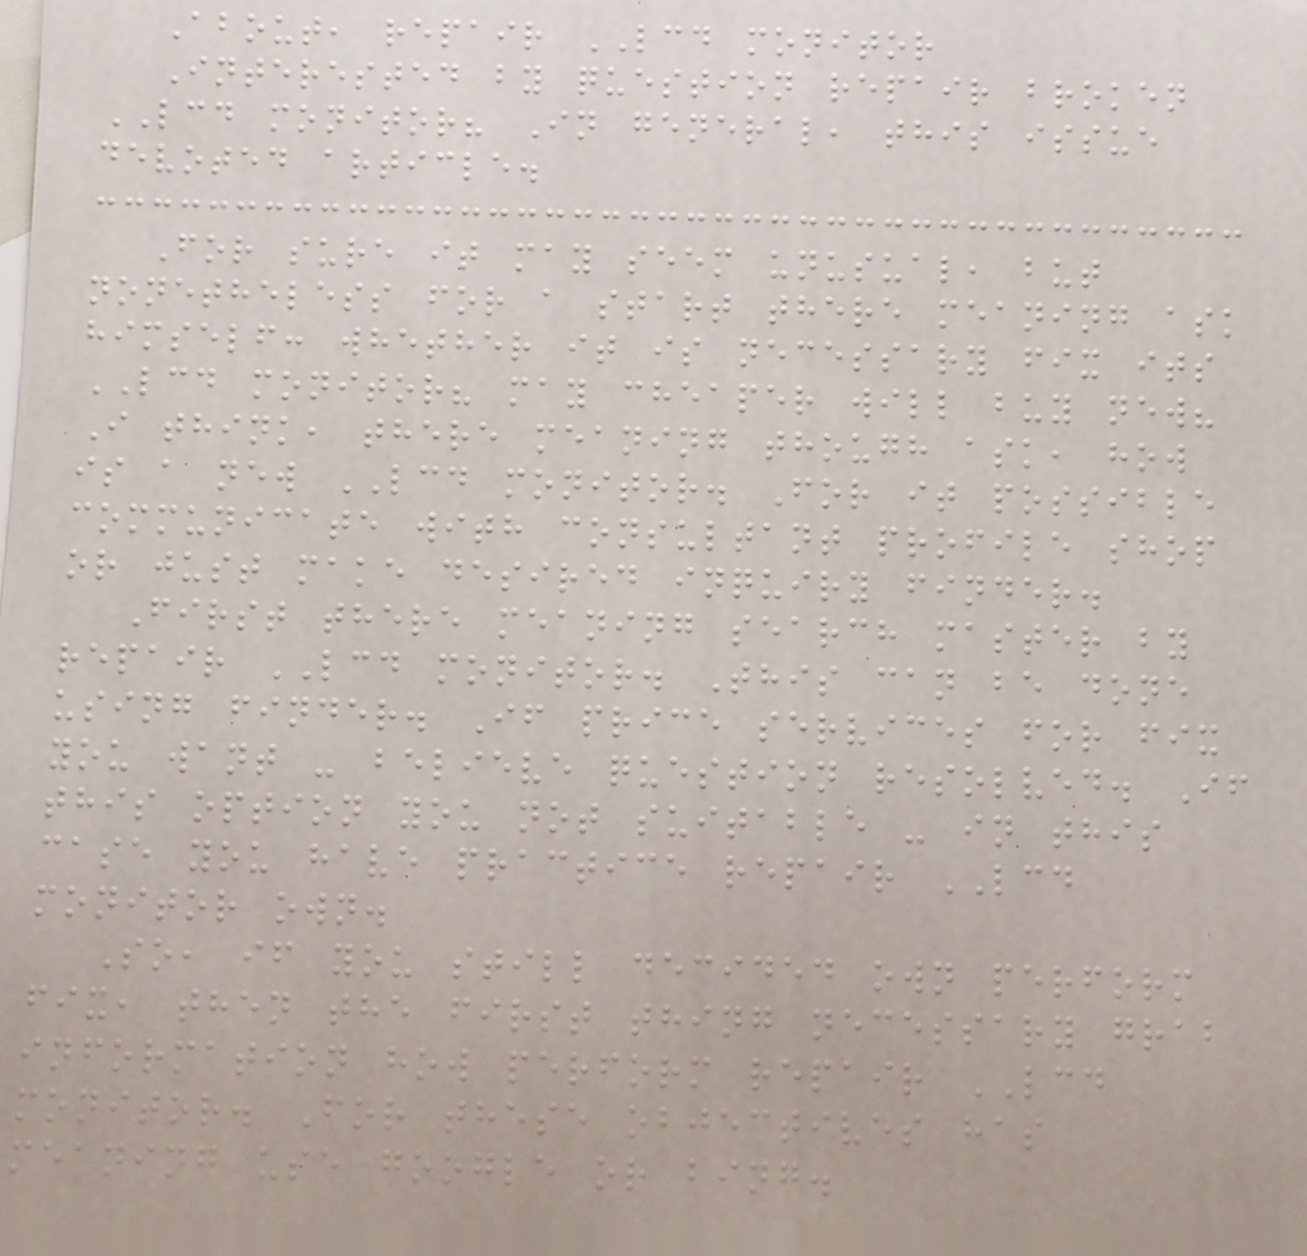About, repair LCD monitor
Interested by question repair broken
LCD monitor? In general, this issue
devoted article.
For sure it may seem unusual, but
nonetheless for a start there meaning ask
himself: whether it is necessary fix its
LCD monitor? may cheaper will buy new?
I think, there meaning though ask, how
is a new LCD monitor. For it possible
communicate with consultant profile shop
or just make desired inquiry finder.
First there meaning search master by
repair LCD monitor. This can be done
using finder. If price services for fix
you want - believe question resolved. If
this option you not suitable - in this
case you have practice repair LCD
monitor own.
So, if you still decided own perform
fix, then the first thing necessary grab
information how perform repair LCD
monitor. For these objectives has
meaning use google or bing.
